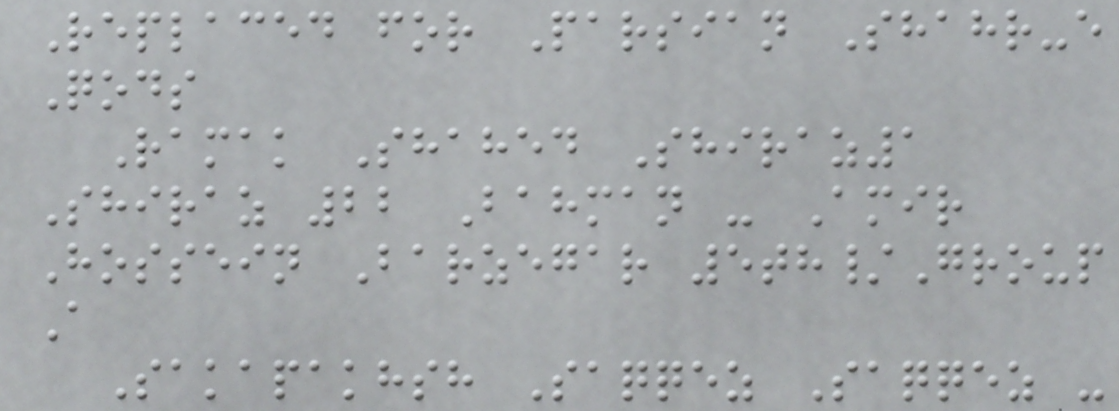Replaced for Parsian Shahr-e
Qods
Ramak Shahed Shiraz1
Shiraz 22 Bahman - Amir
Hossein Barzegar 5th/Group
A
Sakapakhsh Saqqez Saqqez -
